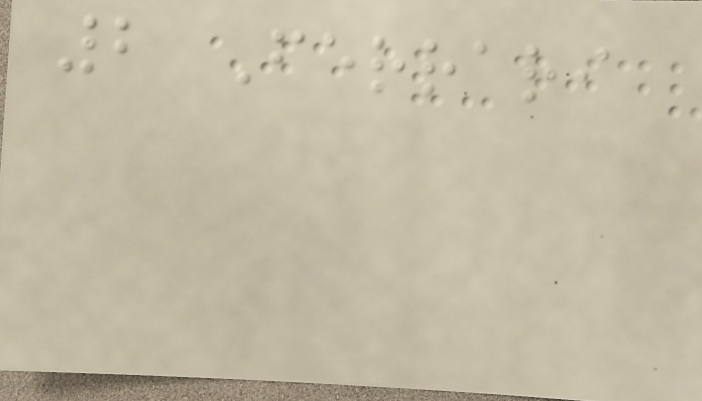2 Ferrari
